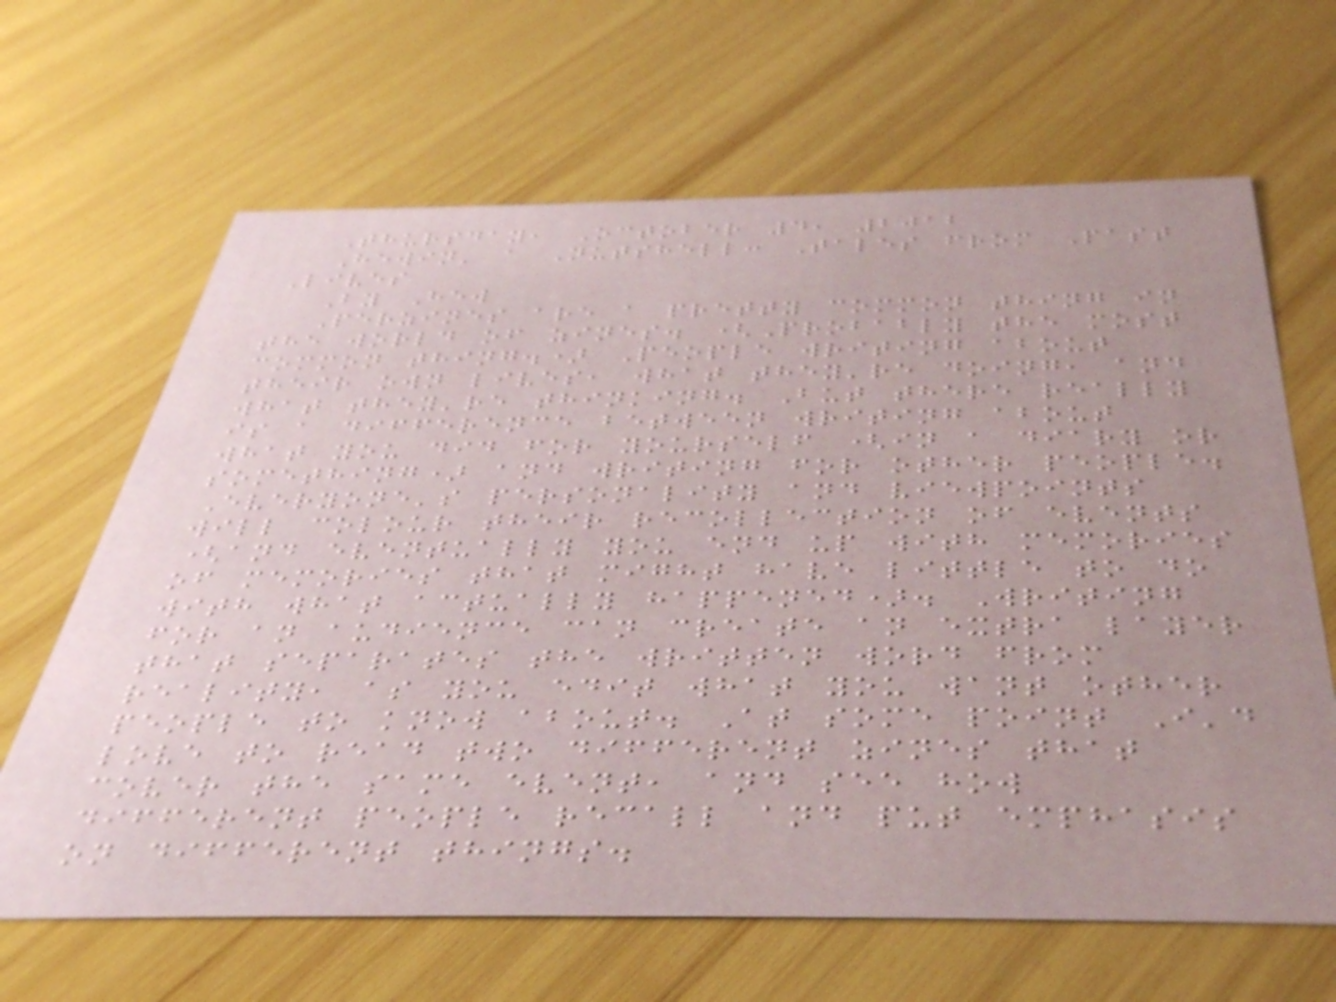Thursday, October 4, 2012
Hewin' a Nutshell: Tales from Past
Lives
By Hew
Perzines are a pretty common thing in
the world of zines. (Probably the most
common thing.) People writing about
their own lives, what they're doing, and
what they're thinking. But there really
is a difference between writing about
what you did for yourself (in a diary or
something) and writing for other people.
Everyone's personality and viewpoints
will colour their recollection of events
(and eventually you end up with memories
of memories that might have little to do
with what actually happened). Writing
for an audience can create an extra layer
that separates the written word from
reality, as you edit what you want other
people to know about. At some point I'd
love to read two different zines that
cover the same event, and see how
different people recall and put emphasis
on different things.
